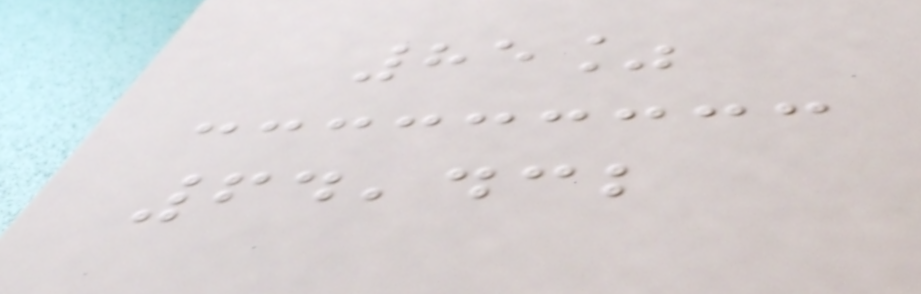85%
64,432
